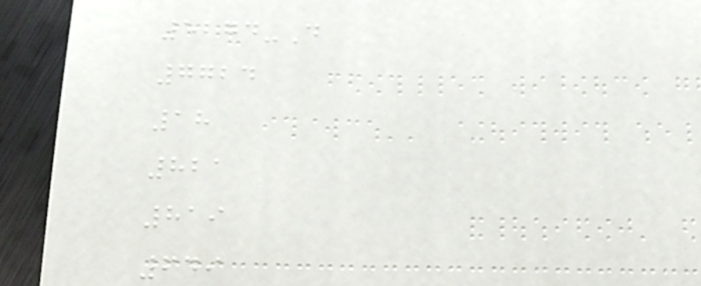5274-D
7724
18
821
819
649
